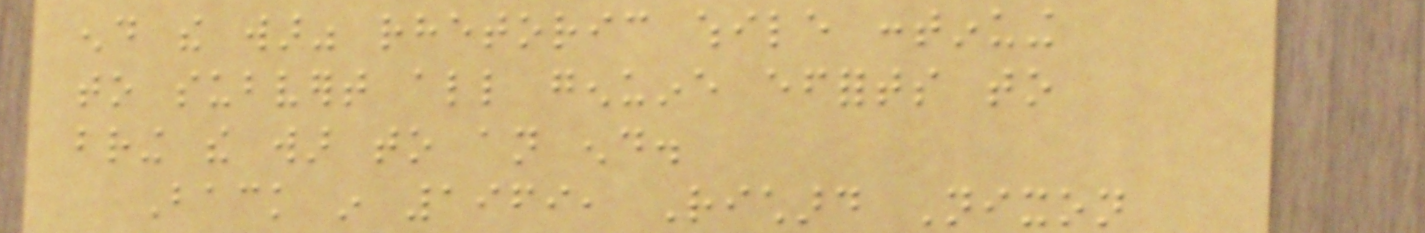end the war" rhetoric while continuing
to subvert all genuine efforts to
bring the war to an end.
Back in 1969, Richard Nixon
